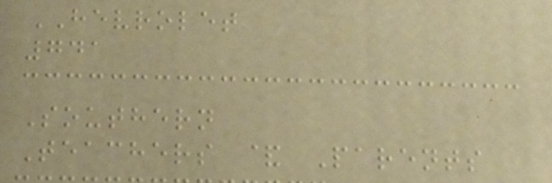HEVROLET
741
Southern
Teachers & Parents
